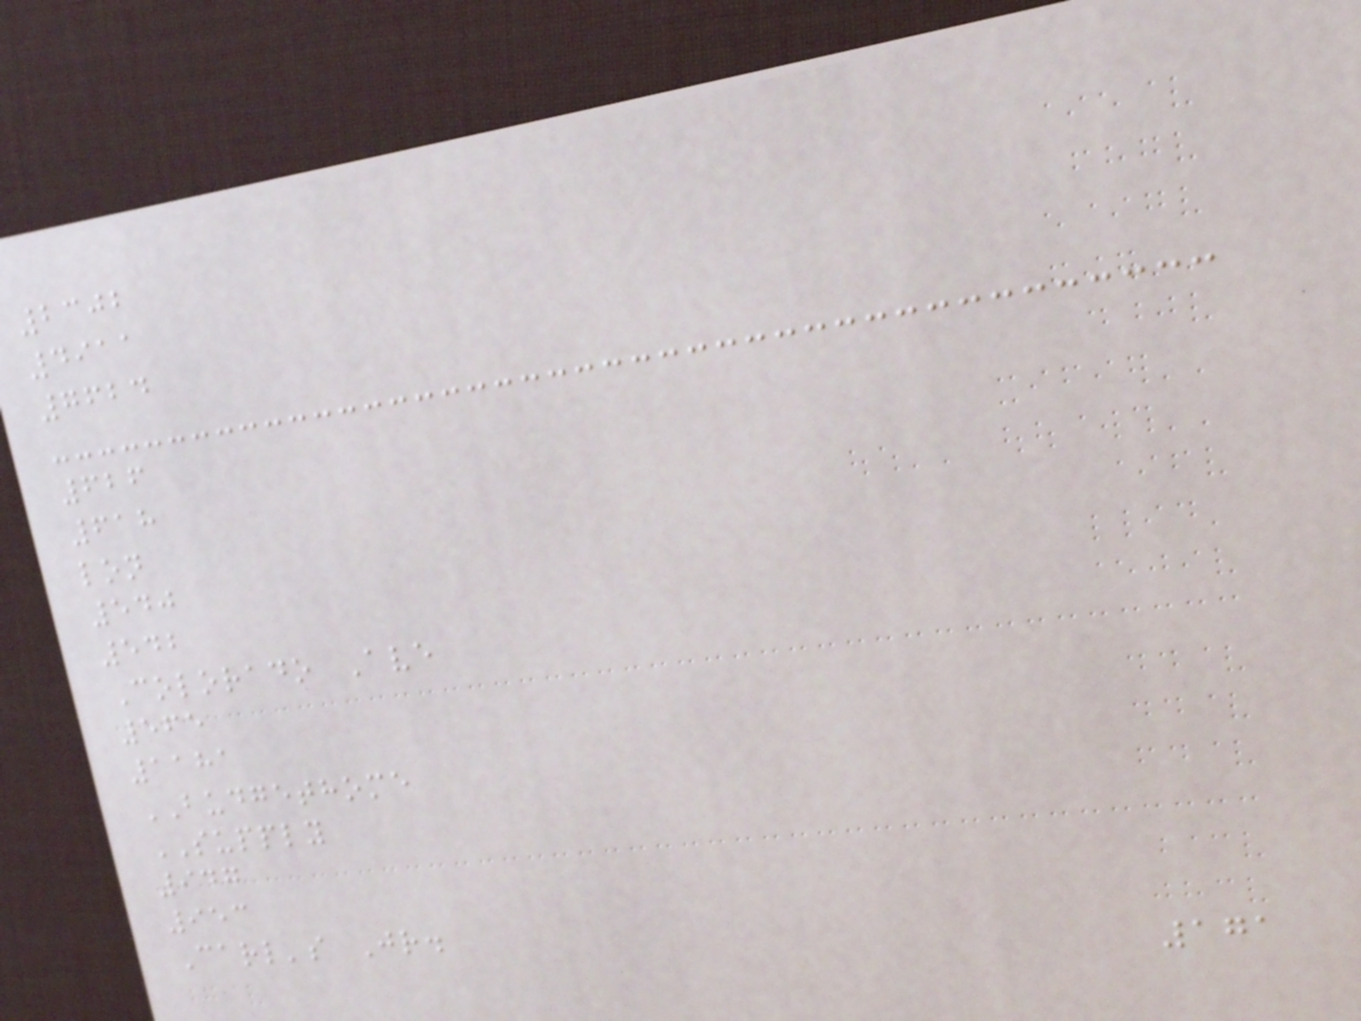2302
4911
7624
626
618
lon
540
542
Colorado Ave
565
1181
BUDGETHOME
SUPPLY
947
953
Carl's Jr.
171
